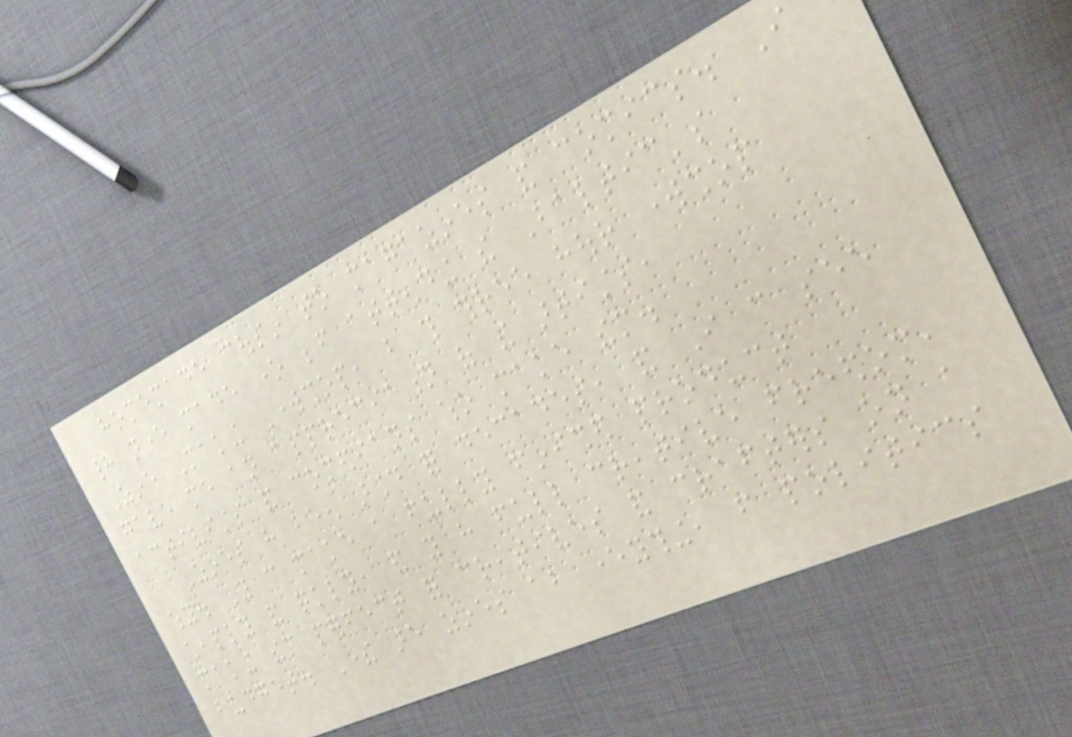homemade cousin to magazines and comics. I
had never made one before attending the Baltic's
Zine Making Workshop, but this three hour workshop
gave me an appreciation of the artists,
activists and comedians who make them.
Zines have been around for decades, and I can see
why. You can make a fully finished product
cheaply and quickly, and you have full creative freedom,
making them perfect for creatives and crafters on a
budget. There are zines about everything, from politics
